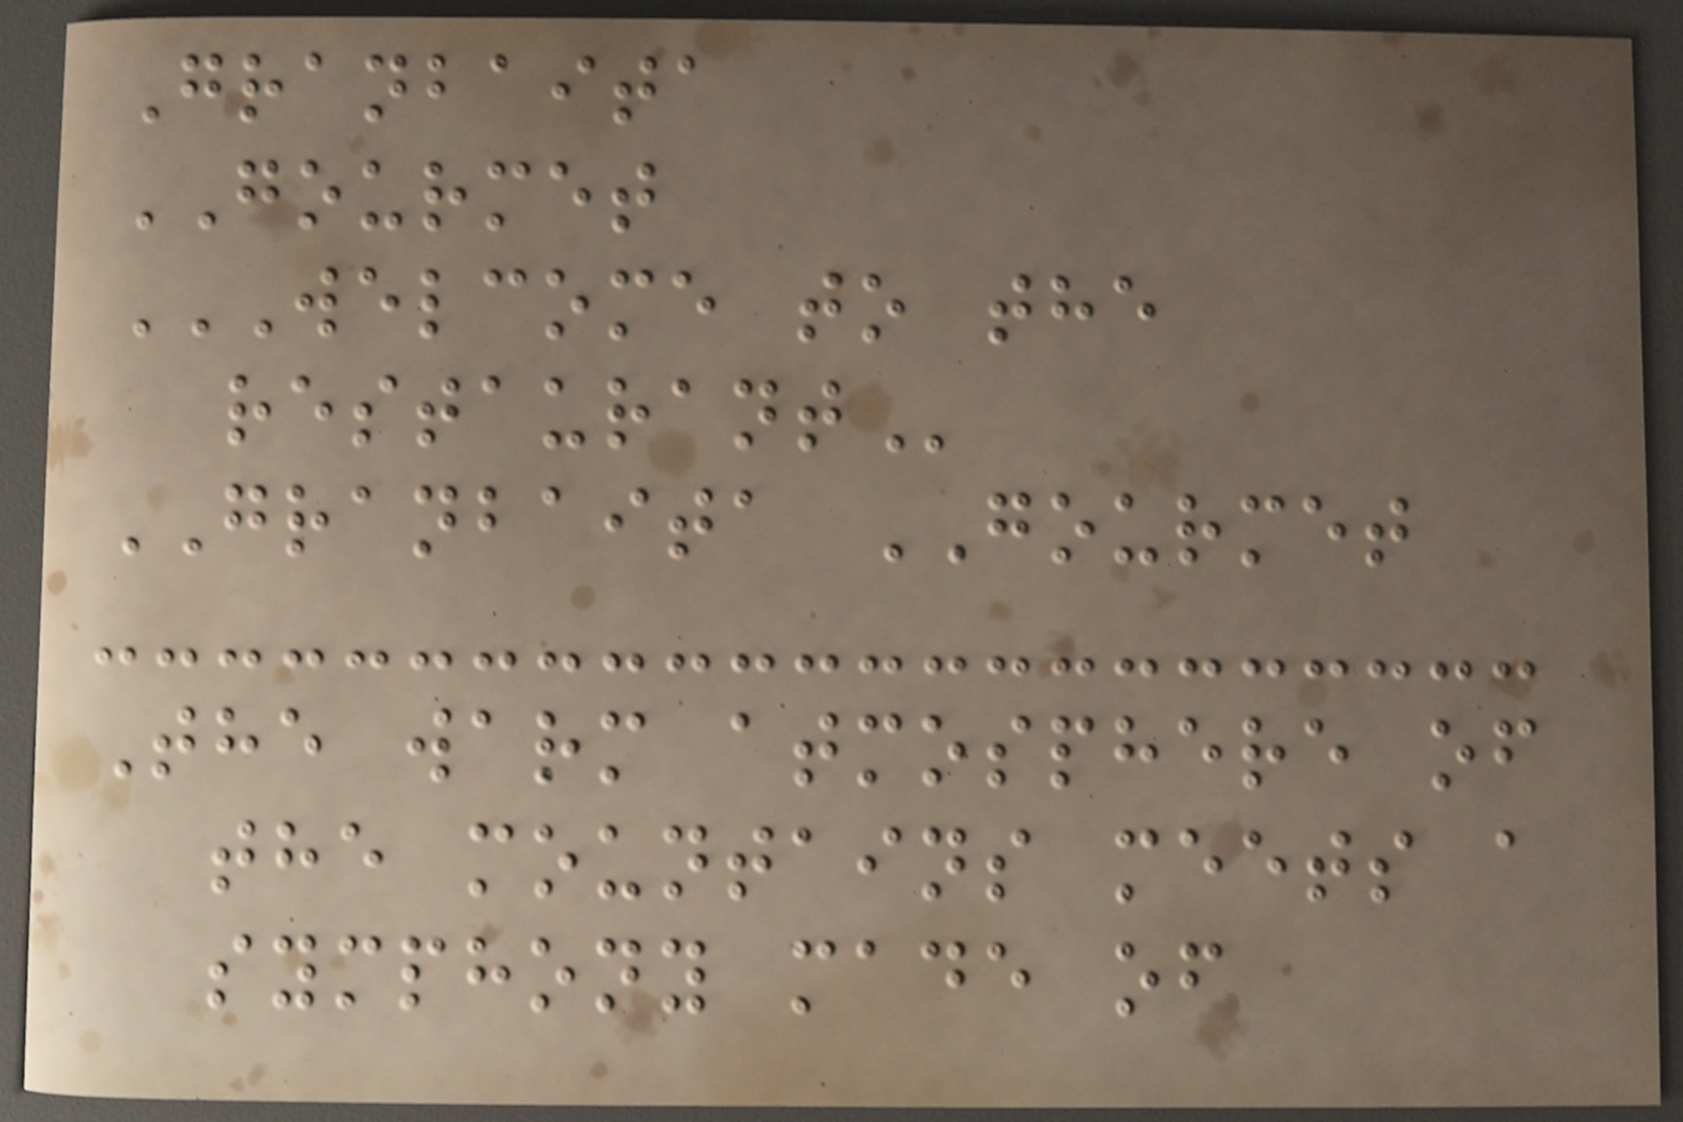Granbaita
GOURMET
WELCOME TO THE
RESTAURANT
GRANBAITA GOURMET
The warm atmosphere of
the mountains meets a
symphony made of
